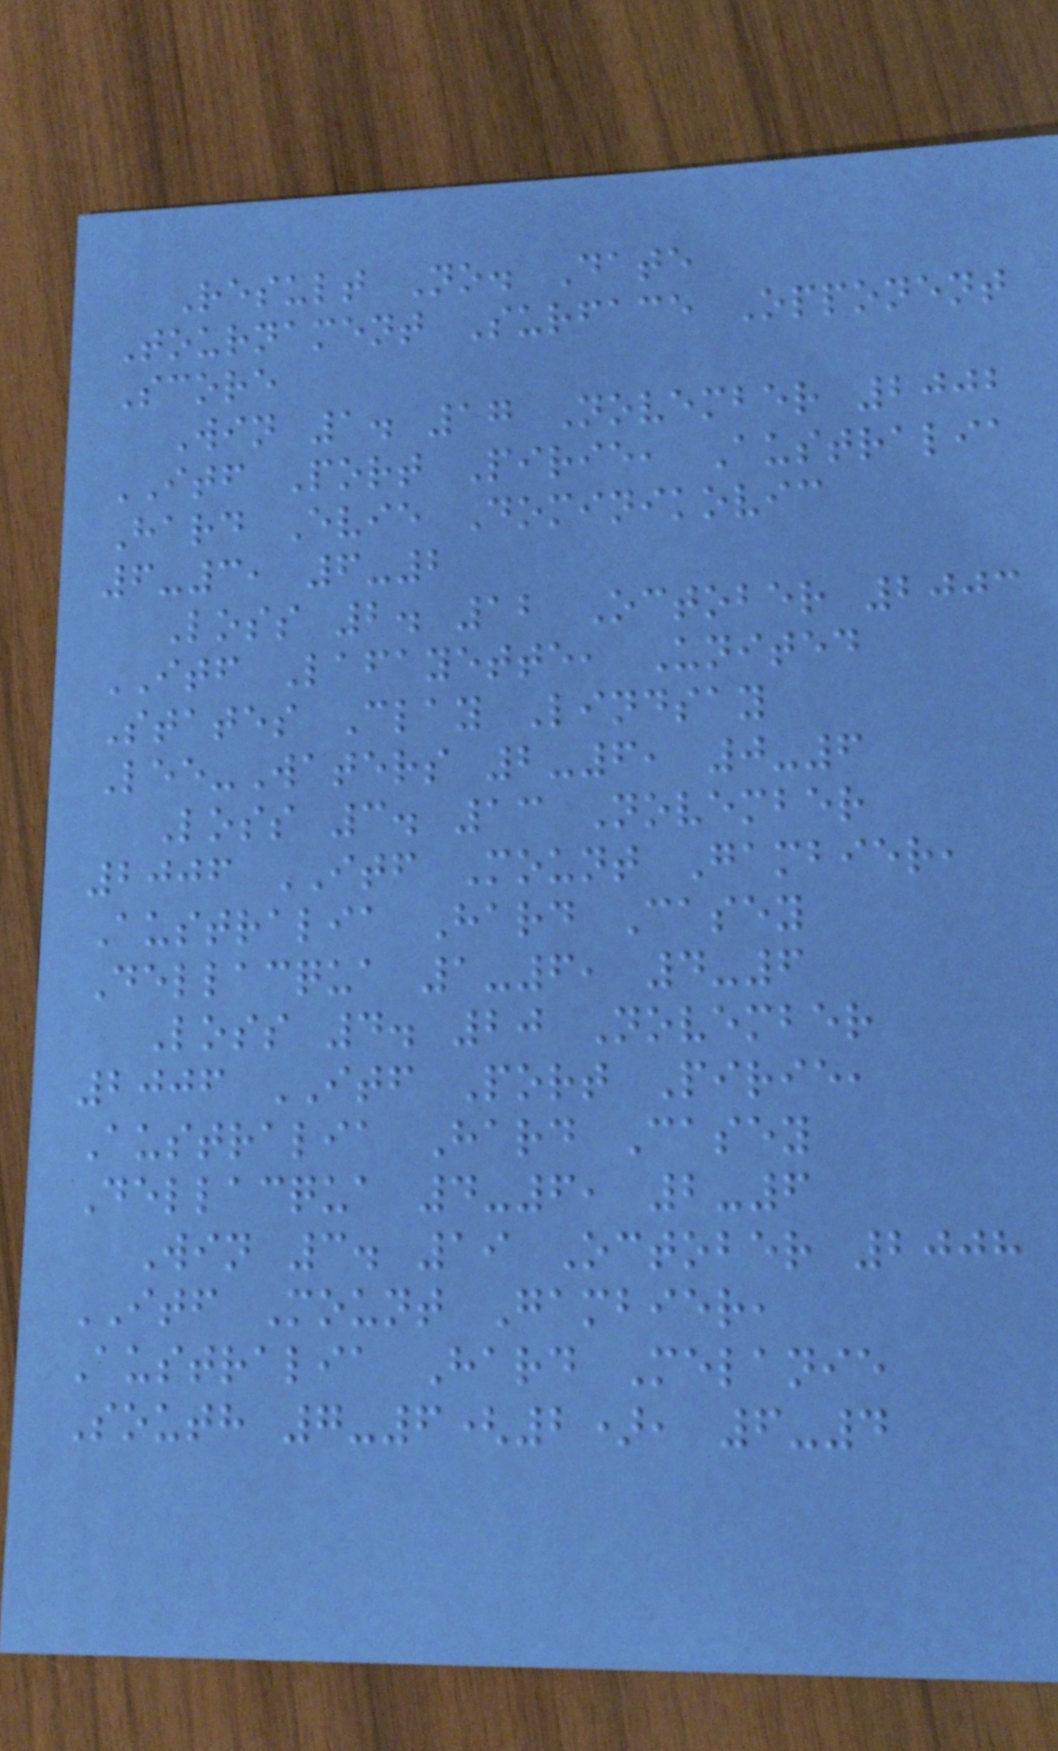Result No. Date
Tournament Surface Opponent
Score
Win 1. 17 November 2002
ITF Port Pirie, Australia
Hard Evie Dominikovic
6-3, 6-2
Loss 2. 12 October 2003
ITF Lafayette, United
States Clay Lindsay
Lee-Waters 2-6, 0-6
Loss 3. 13 November
2006 ITF Mount Gambier,
Australia Hard Casey
Dellacqua 1-6, 4-6
Loss 4. 20 November
2006 ITF Port Pirie,
Australia Hard Casey
Dellacqua 4-6, 2-6
Win 3. 19 October 2008
ITF Mount Gambier,
Australia Hard Melanie
South 7-6(2), 6-4
